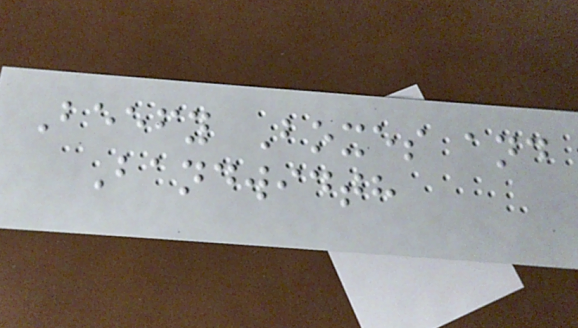Beefy Boxes and
Bandwidth
